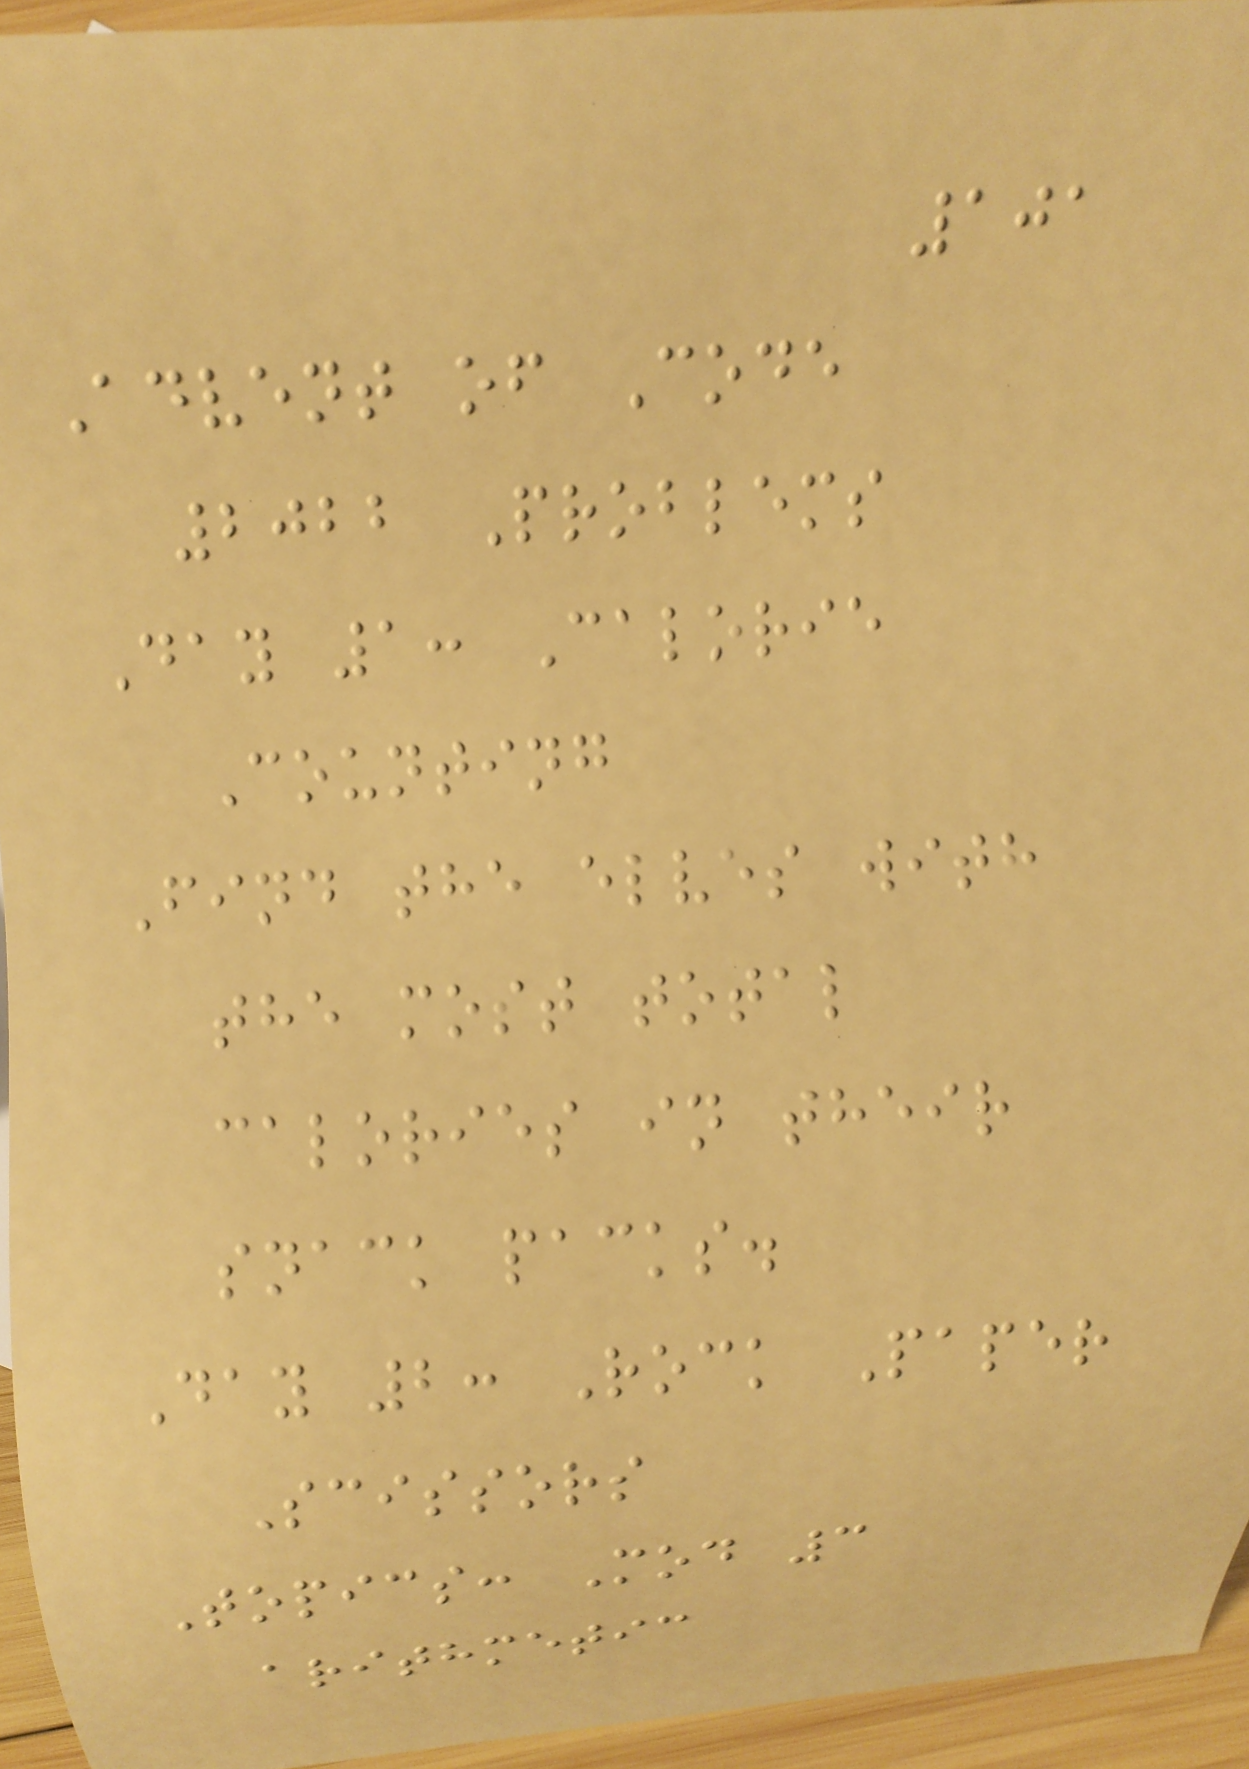101
Advent of Code
2022 Problems
Day 1: Calorie
Counting
Find the elves with
the most total
calories in their
snack packs.
Day 2: Rock Paper
Scissors
Topics: Mod 3
arithmetic
